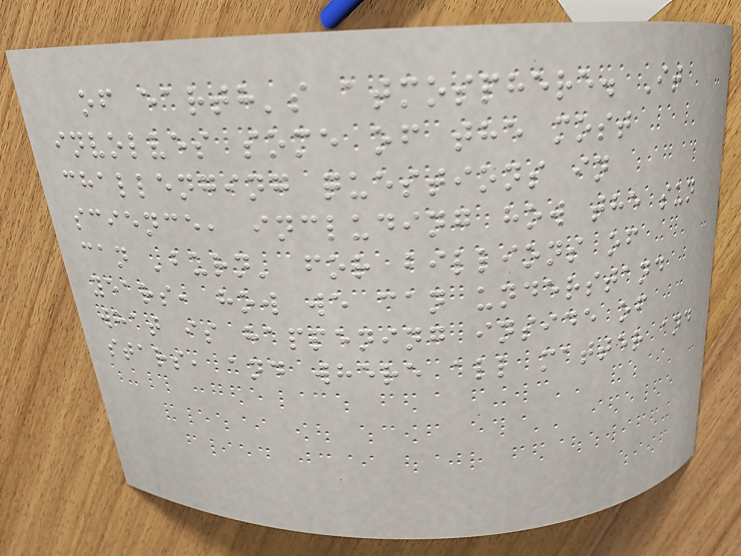of earth's atmosphere. It
involves some of the most
challenging questions in
science, including how the sun
can 'burn' for billions of
years, how we can understand
what is happening inside of
stars, and where all matter and
